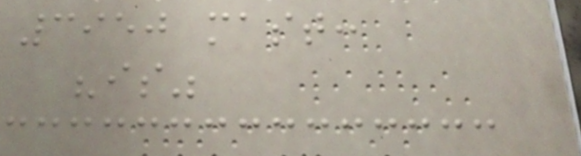3950 mast:
"is"
